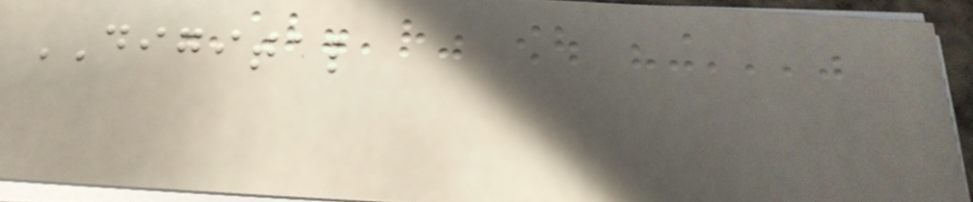DIGITAL
